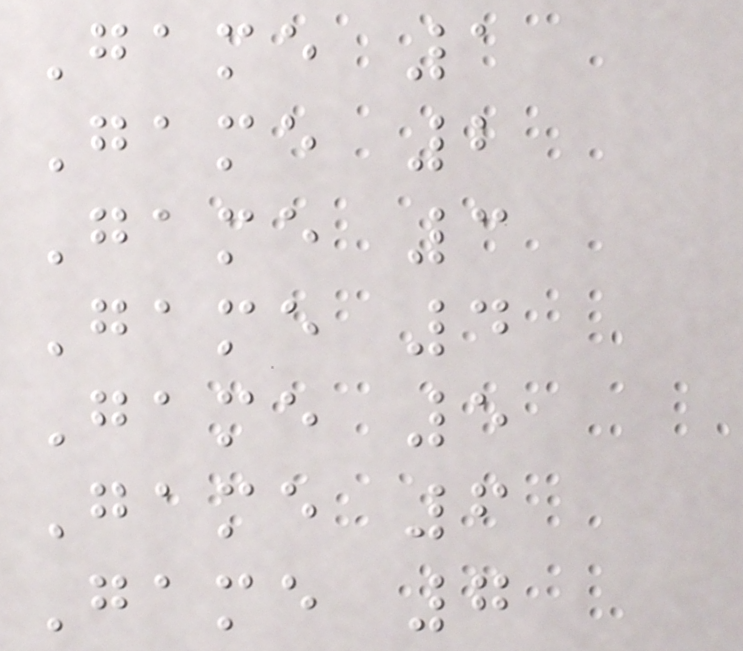Game 1
Game 2
Game 3
Game 4
Game 5
Game 6
Game 7
